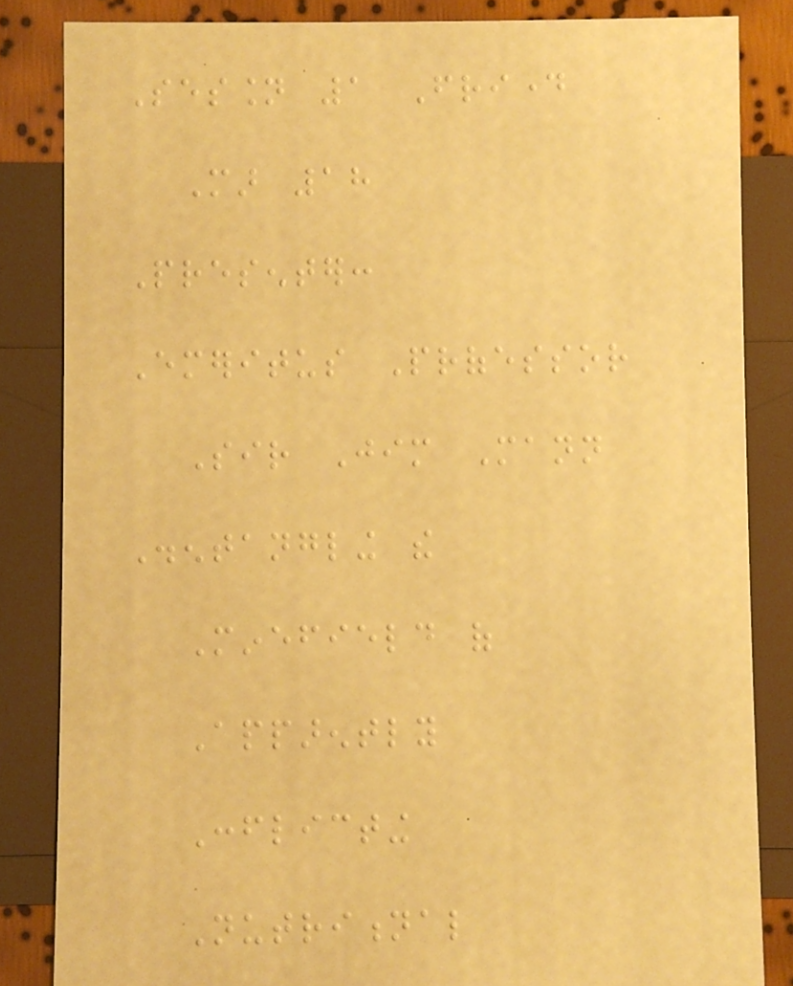Session 1 Friday
Mar 18
Presenter:
Emeritus Professor
Sir Jim Mann
Disentangling the
Minefield of
Apparently
Conflicting
Nutritional
